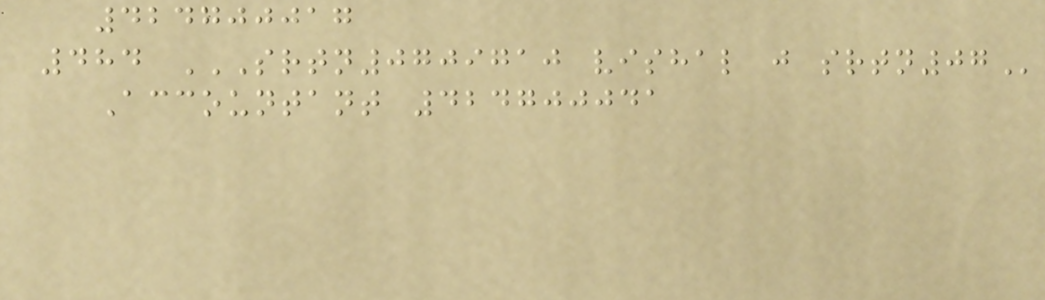424700017
484 SRTN0709710 VISHAL J SRTN07
Accountant 424700041
